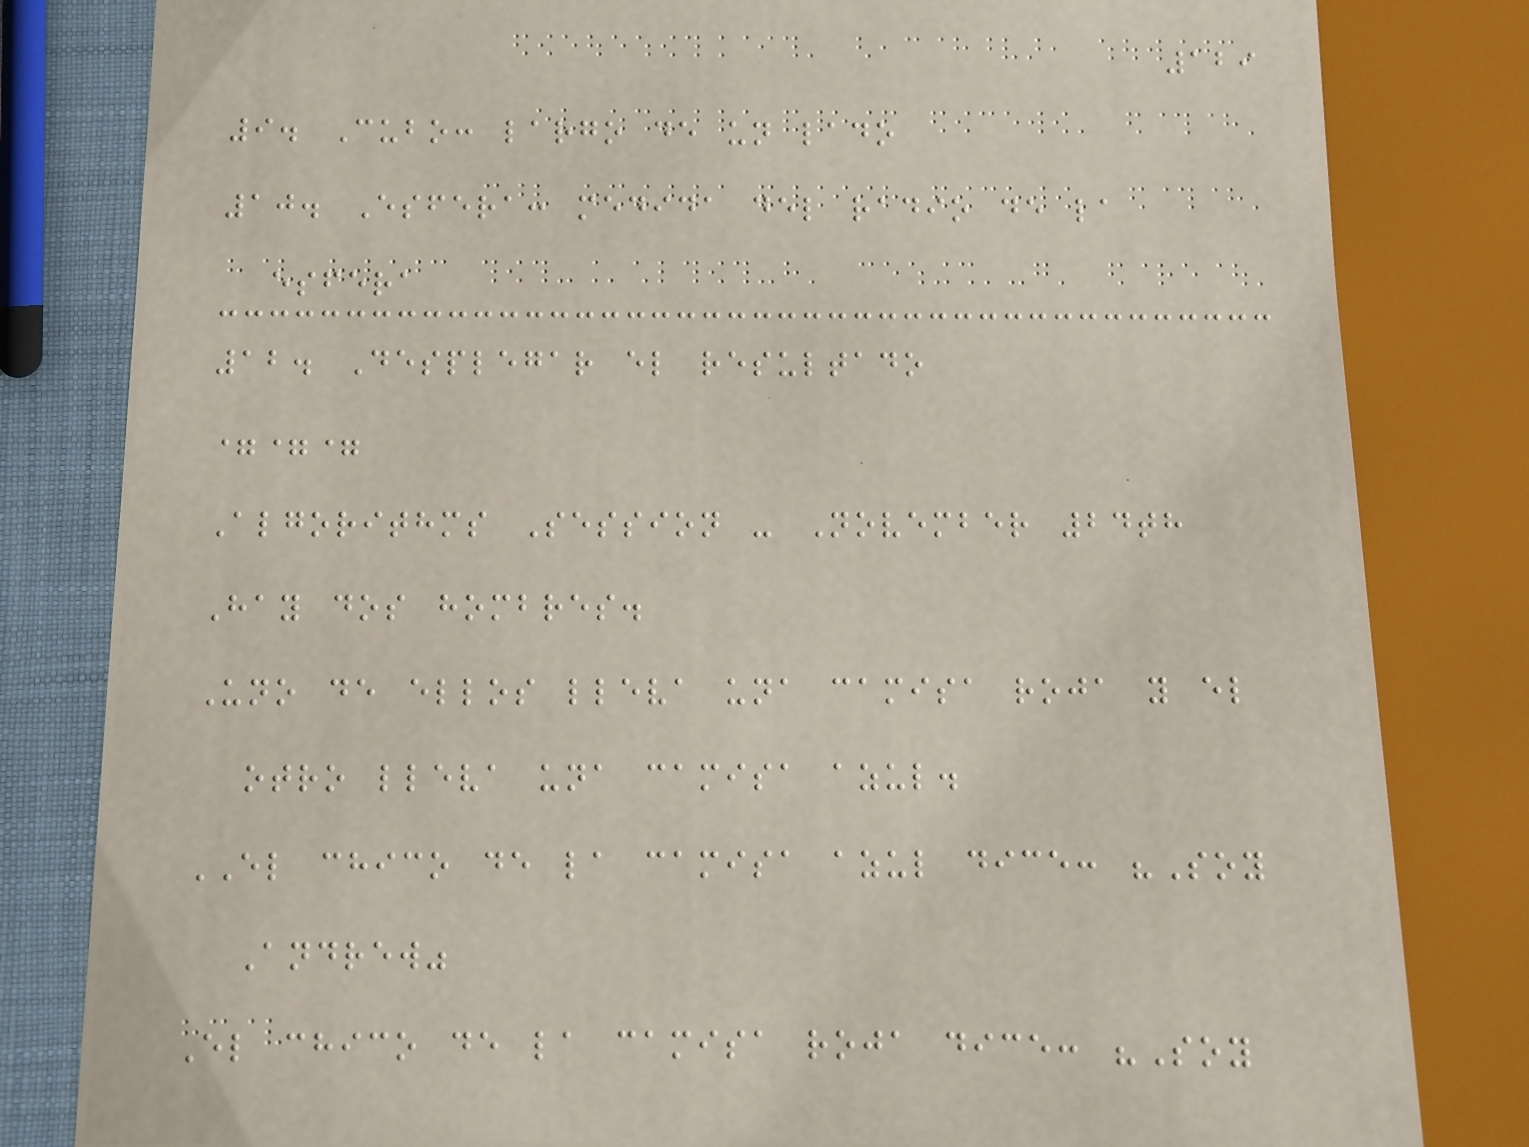129
9. Cubo: largo de un lado
10. Esfera: medida del radio de la
esfera
12. Desplegar el resultado
===
Algorithms Session - November 24th
Hay dos hombres.
Uno de ellos lleva una camisa roja y el
otro lleva una camisa azul.
EL chico de la camisa azul dice: "Soy
Andrew"
El chico de la camisa roja dice: "Soy
